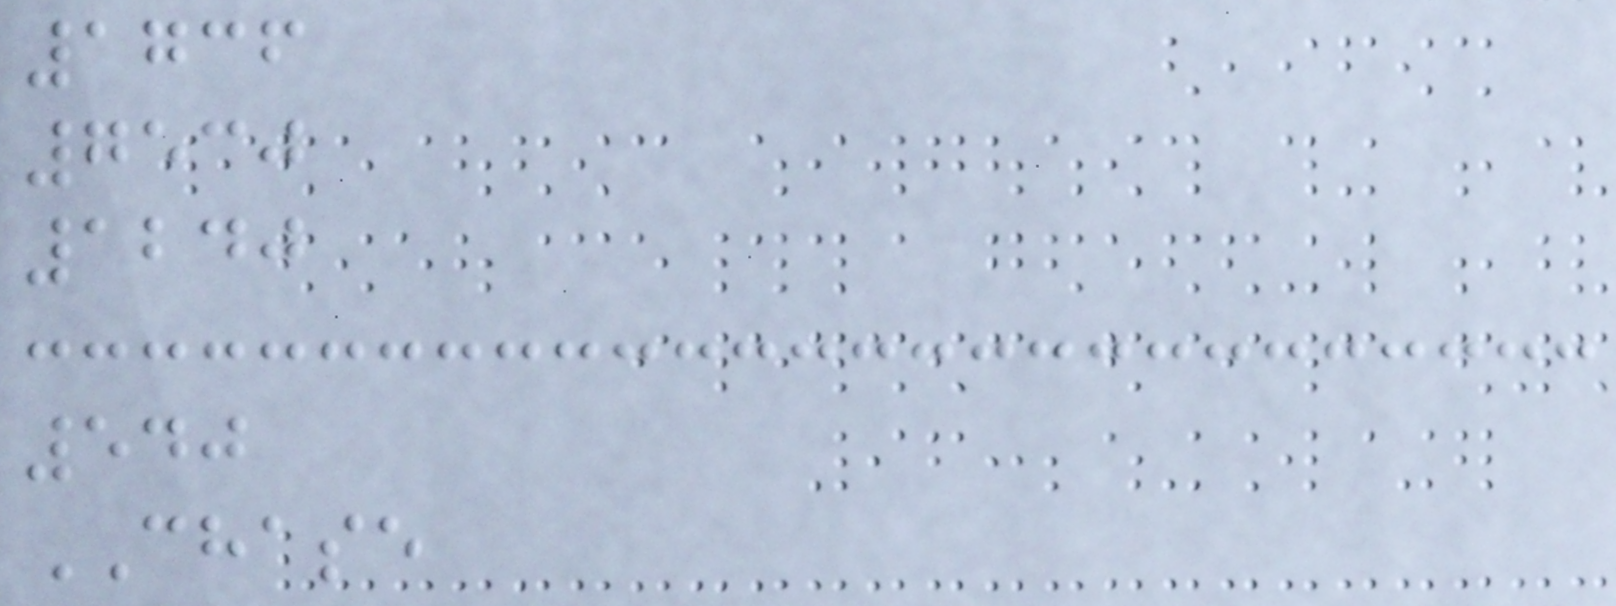1736
7530
1240
540
CHASE
